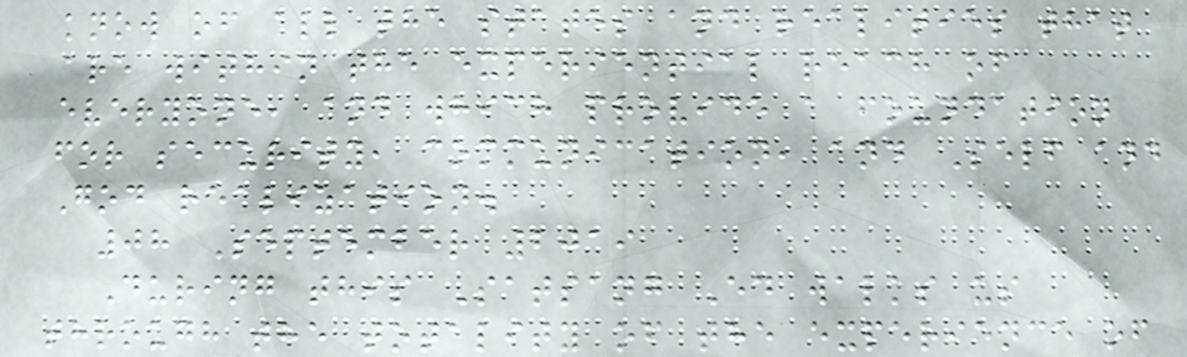know of all the states and realities that
are within the experiential reach of
everyone, and which provide a foundation
for security, communication, and Self and
God realization.
08 September 2019
During this Satsang Ed walks us
through the totality of the experience of
